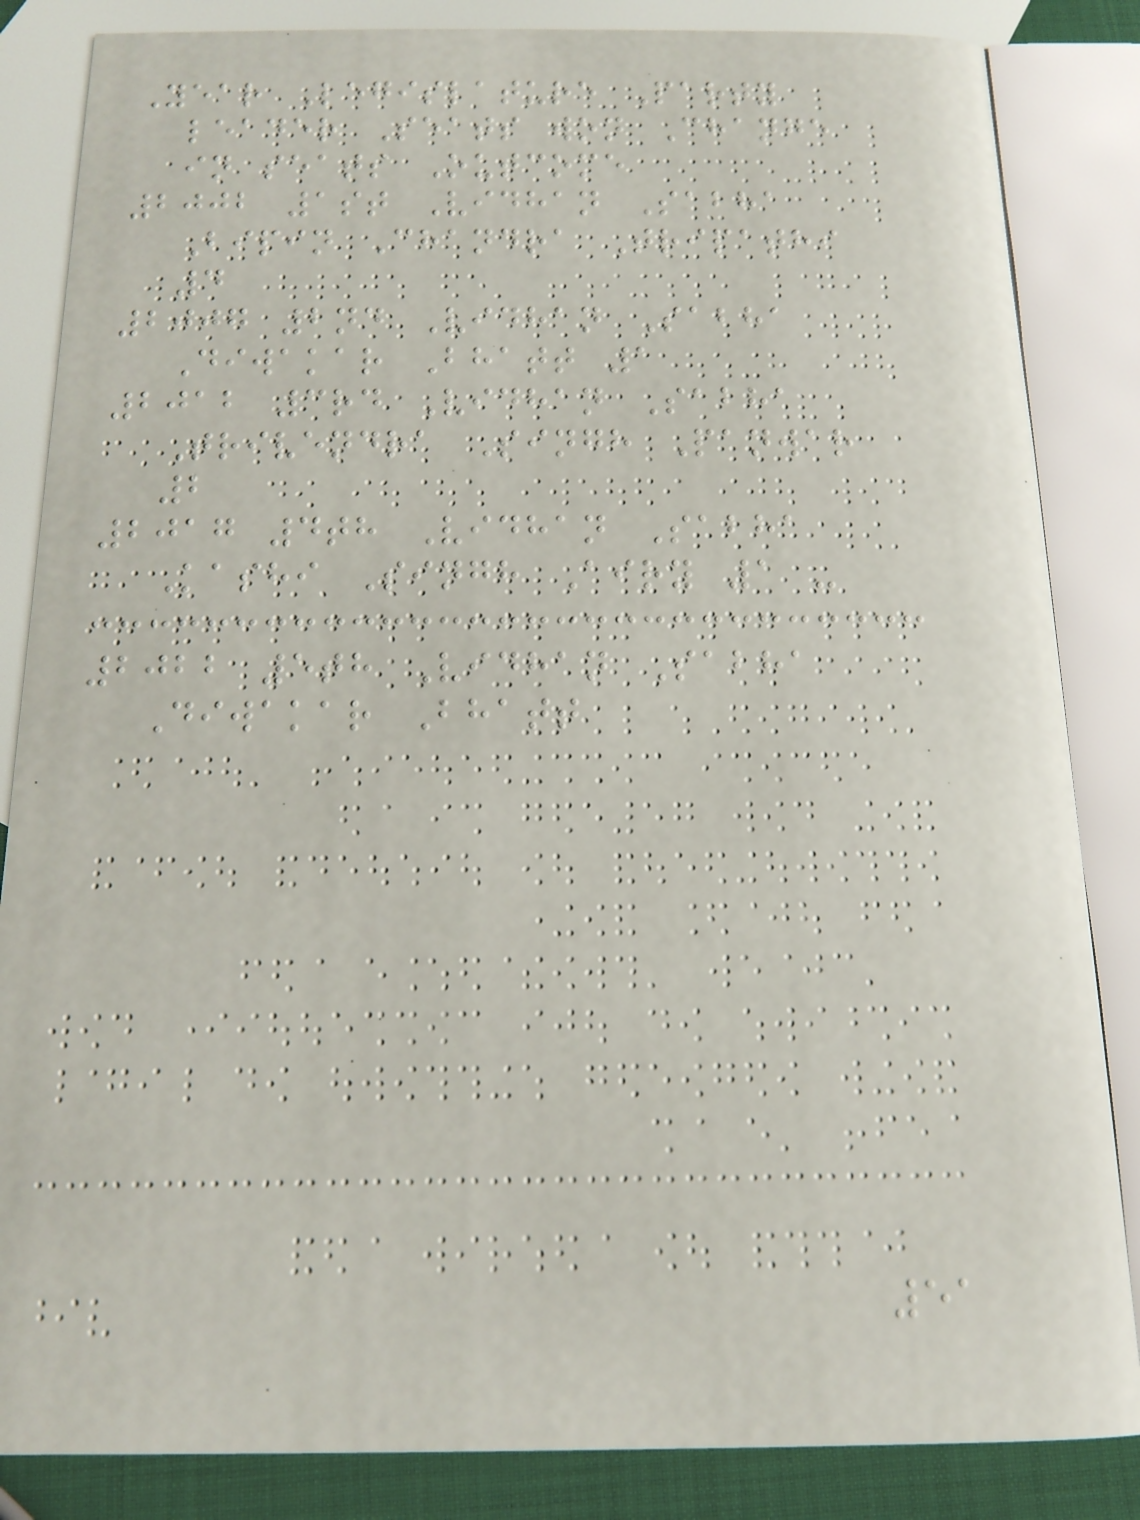Year Legislature Party
leader Seats won Change
in seats Outcome
2002 1st Vidhan Sabha
Bipin Chandra Tripathi
4
2007 2nd Vidhan Sabha
Diwakar Bhatt 1
2012 3rd Vidhan Sabha
Trivendra Singh Panwar
2
2017 4th Vidhan Sabha
Kashi Singh Airy 1 -
2022 5th Vidhan Sabha
Diwakar Bhatt
51
